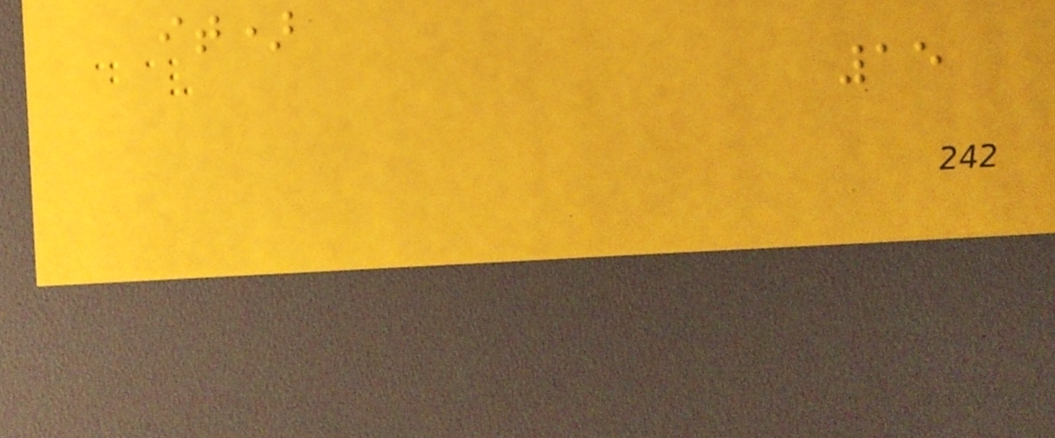it)
15
